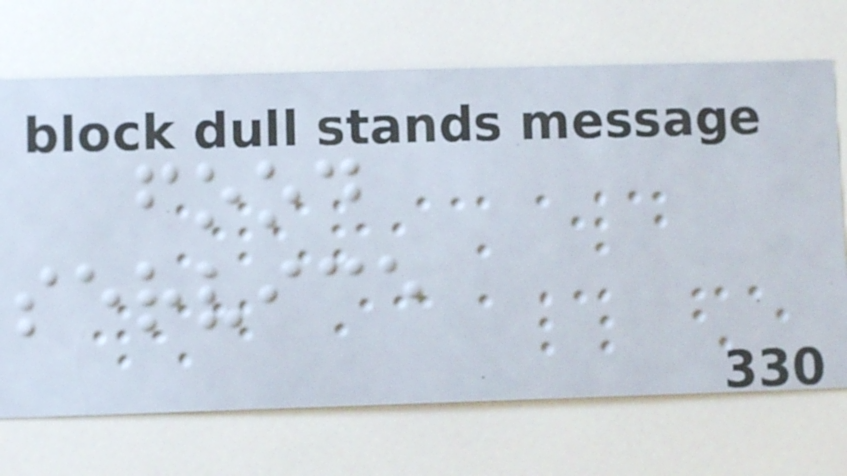food
service
